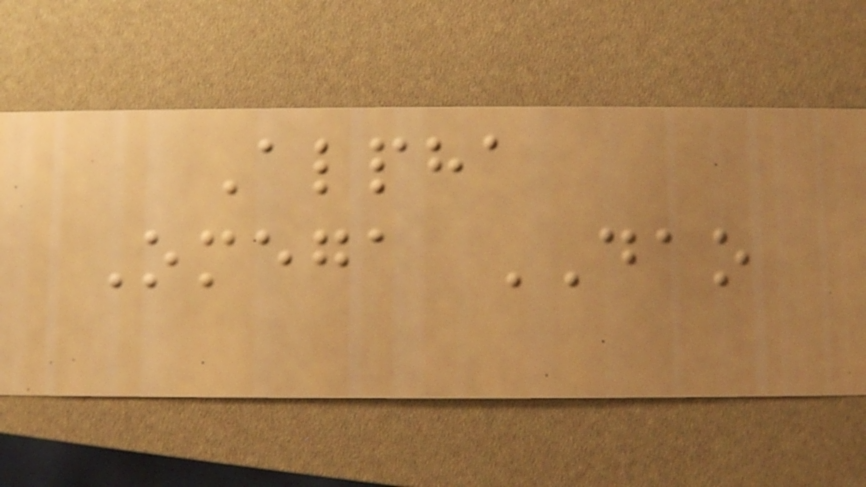Alpha
Omega DAO
